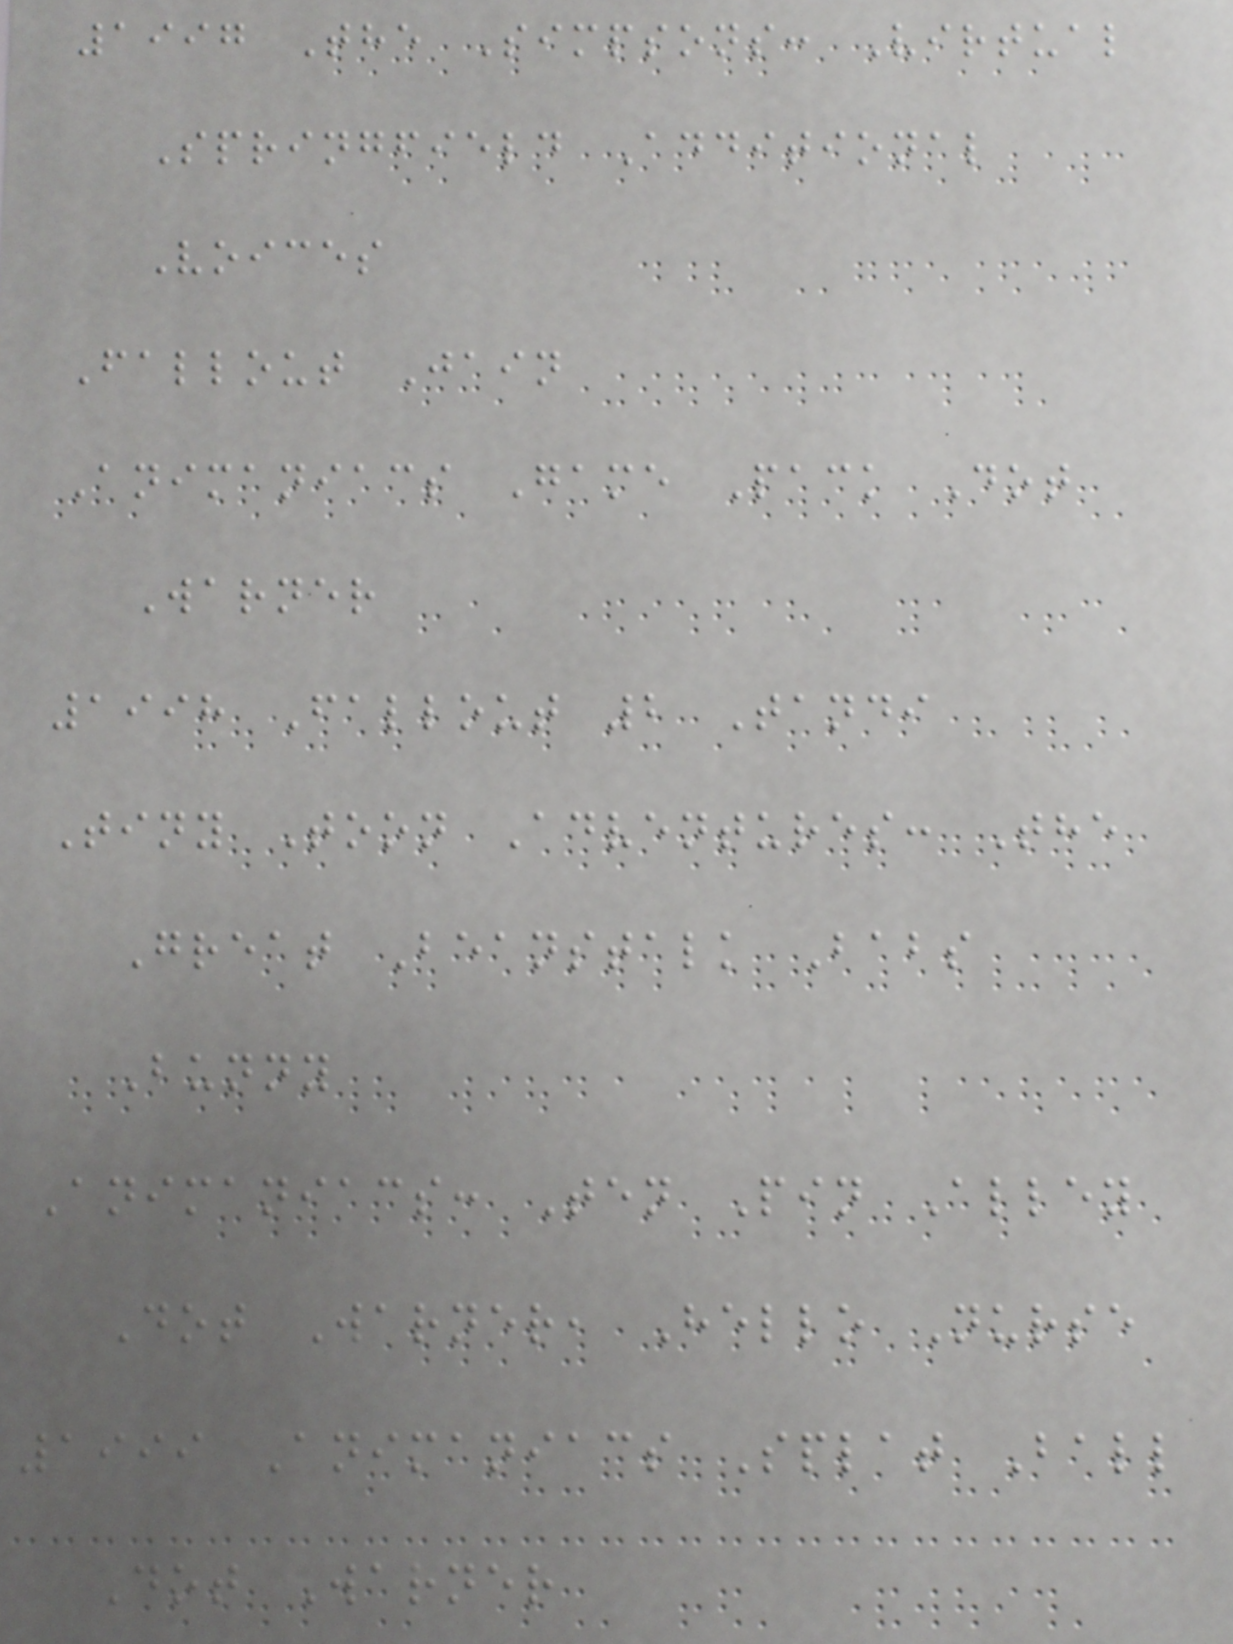1997 The Simpsons: Virtual
Springfield Additional
Voices
Fallout Jain
Animaniacs Game Pack Dot
Warner
1998 Fallout 2 Tandi
Tiny Toon Adventures: The
Great Beanstalk Babs
Bunny
Animaniacs: Ten Pin Alley
Dot Warner, Hello Nurse
1999 Animaniacs Splat Ball
Dot Warner
